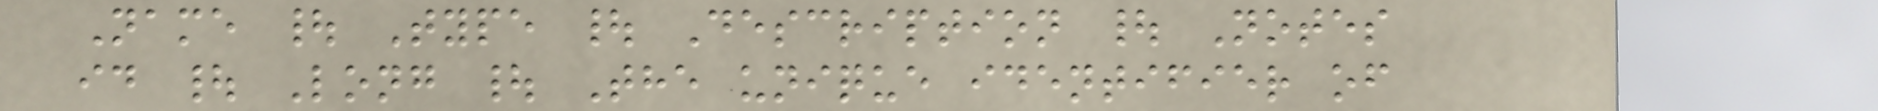Name | Type | Description | Notes
id | Long | The unique identifier of
